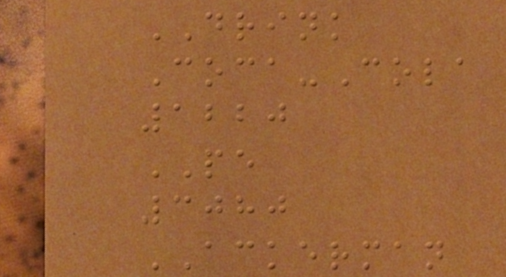DRINK
Coca-Cola
1220
PE
3080
ACKERMAN
